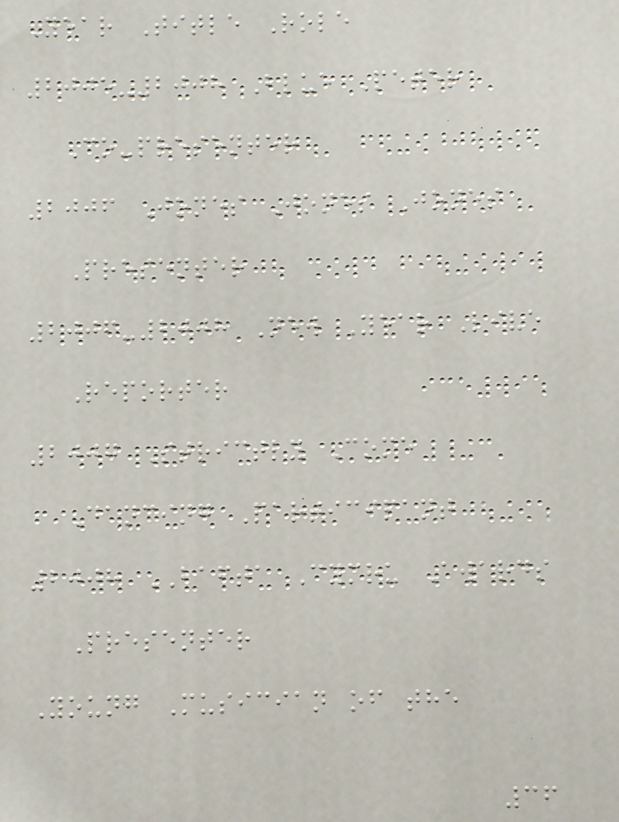Year Title Role
2005-2008 Blue Peter
Co-presenter
2006 Jones Jones Jones
Presenter
2006-2008 New Year Live
Reporter
2007 Strictly Come
Dancing Participant
2008 BAFTA Cymru Awards
Presenter
Young Musician of the
36
